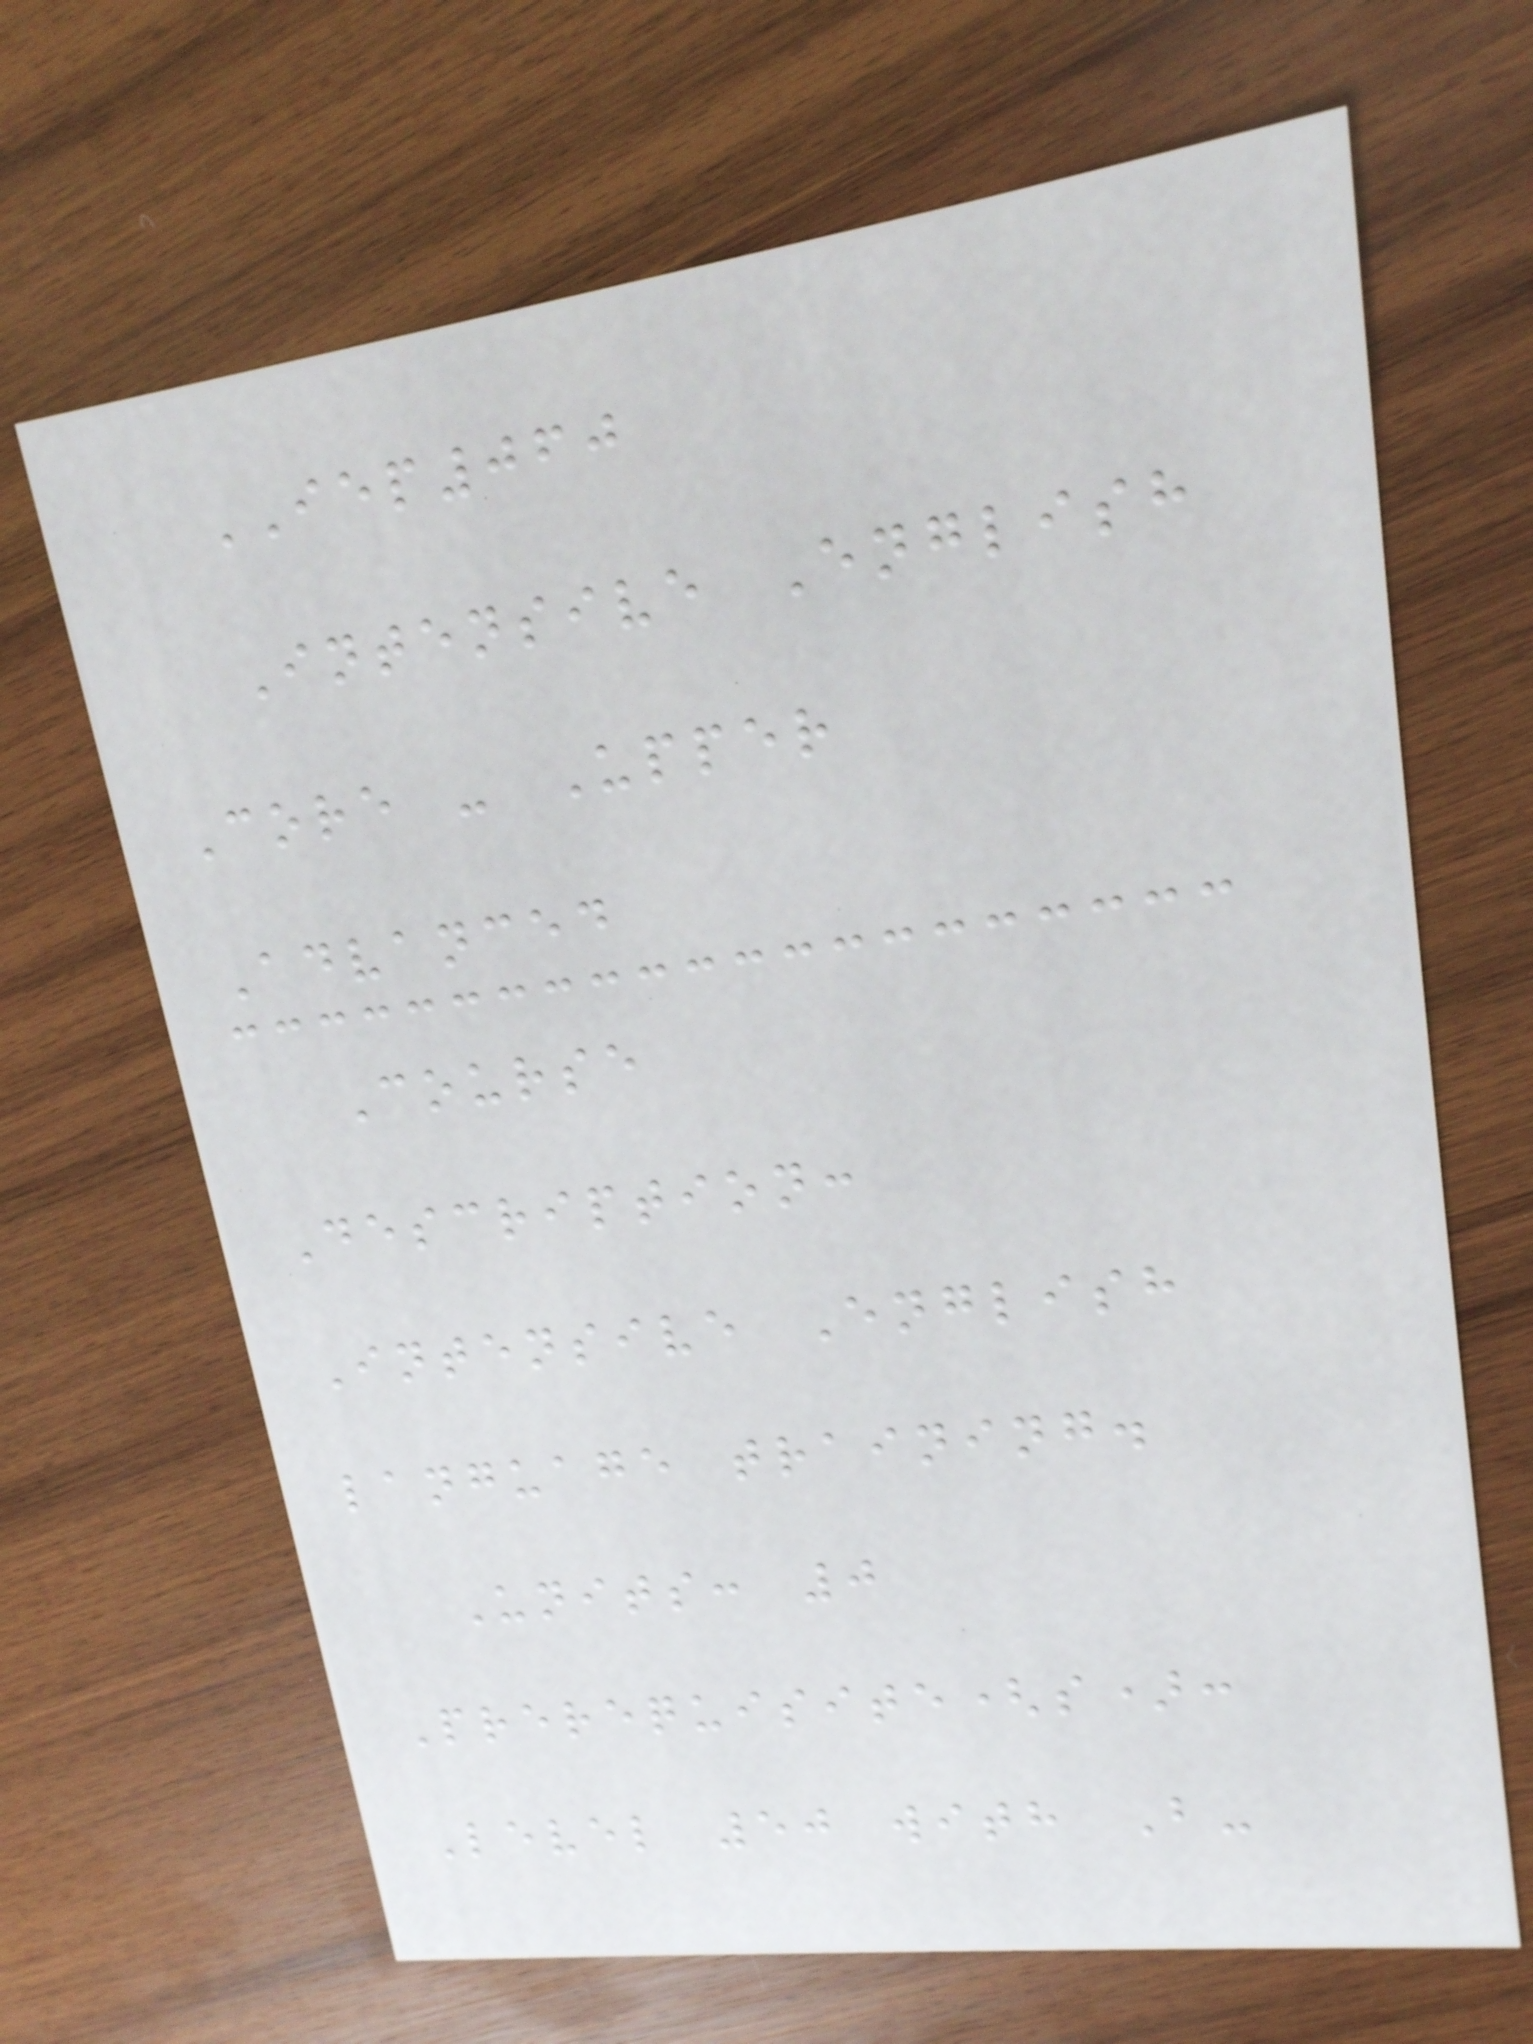IEP060
Intensive English
Core - Upper
Advanced
Course
Description:
Intensive English
language training.
Units: 0
Prerequisite(s):
Level 50 with B-
